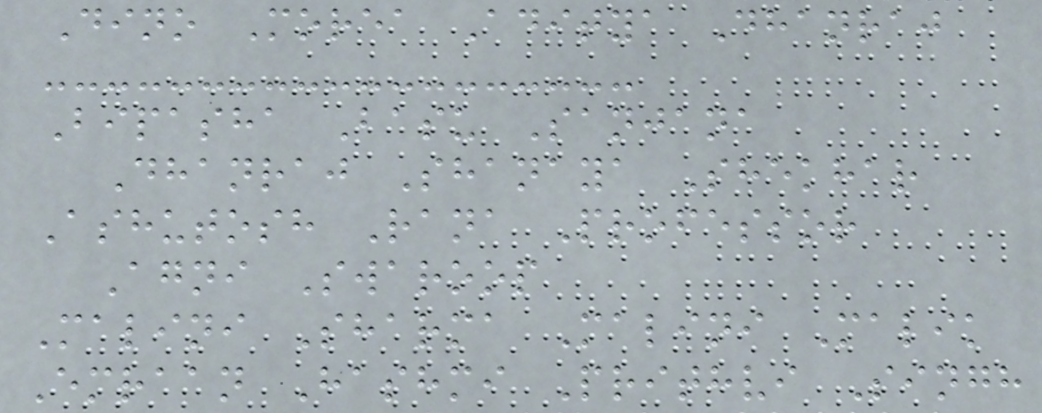Dino Morea Aditya Dhanraj
Bipasha Basu Sanjana
Dhanraj Shanaya Shekhar
Ashutosh Rana Professor
Agni Swaroop
Malini Sharma Malini Malik
Emraan Hashmi Prithvi Singh
